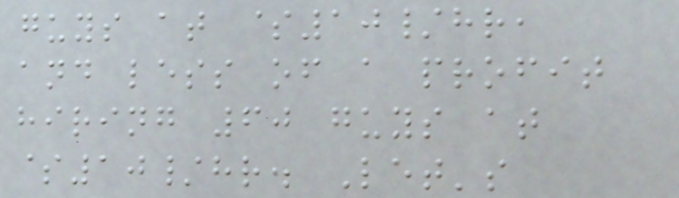guys at $10/hr,
and less of a profit
hiring 60 guys at
$10/hr. Let's
